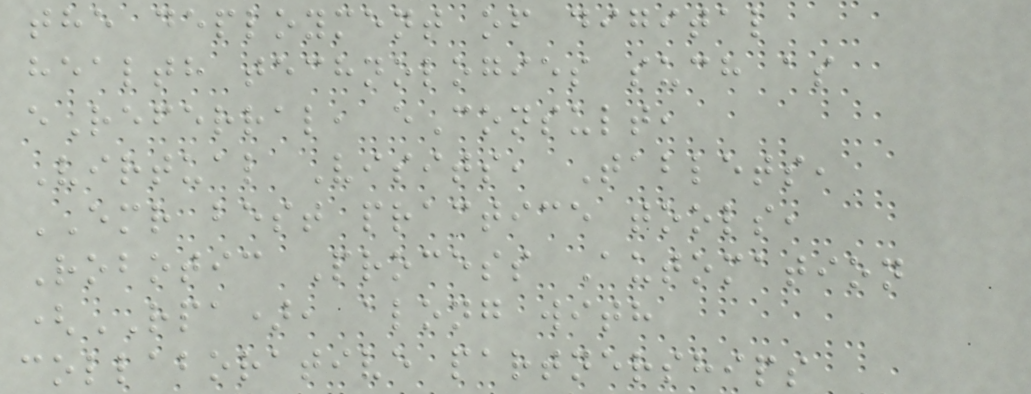the deployment of digital
health technologies such as
eReferral, eConsult,
Virtual Visits, Tablets,
EMR best practice tools,
Robotic Process Automation
(RPA), along with
collaborative partnerships
